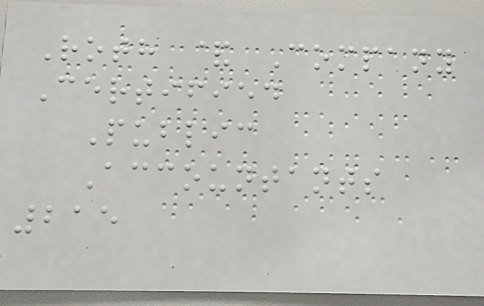Roth & Company
Certified
Public
Accountants
215
